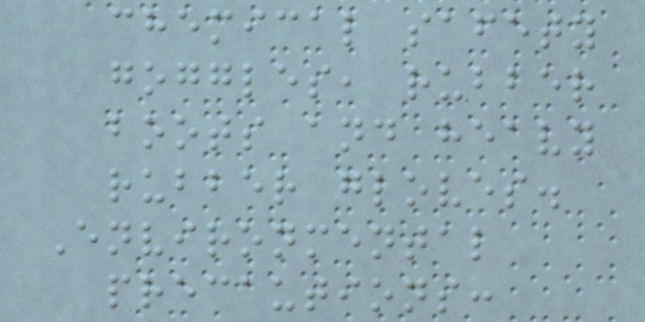chemical safety
goggles, rubber
boots and heavy
rubber gloves.
Environmental
precautions:
